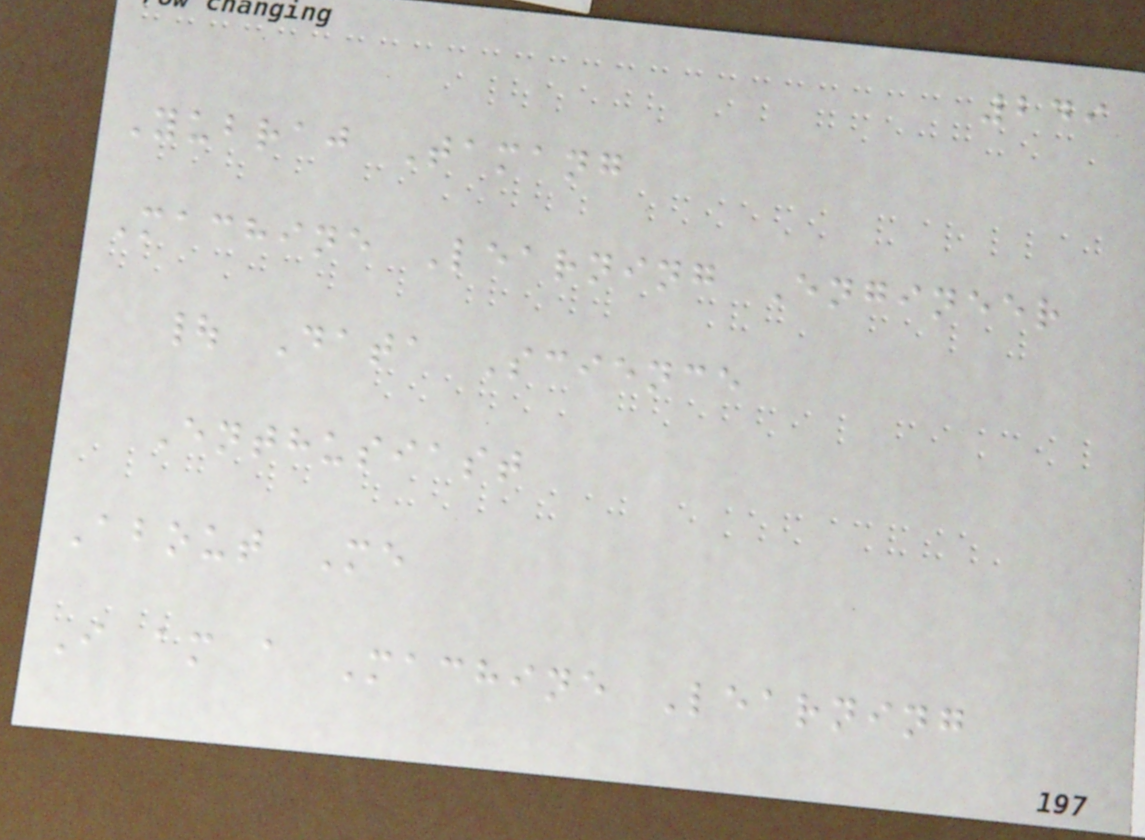249
Yubraj Tamang
Machine Learning Engineer
| Data Science
Enthusiast
About Me
I am a Machine Learning
